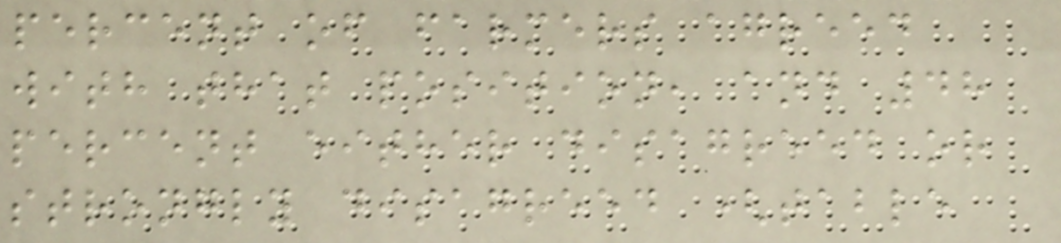percent of farmers agreed
with that position, and 48
percent either disagreed or
strongly disagreed (table
